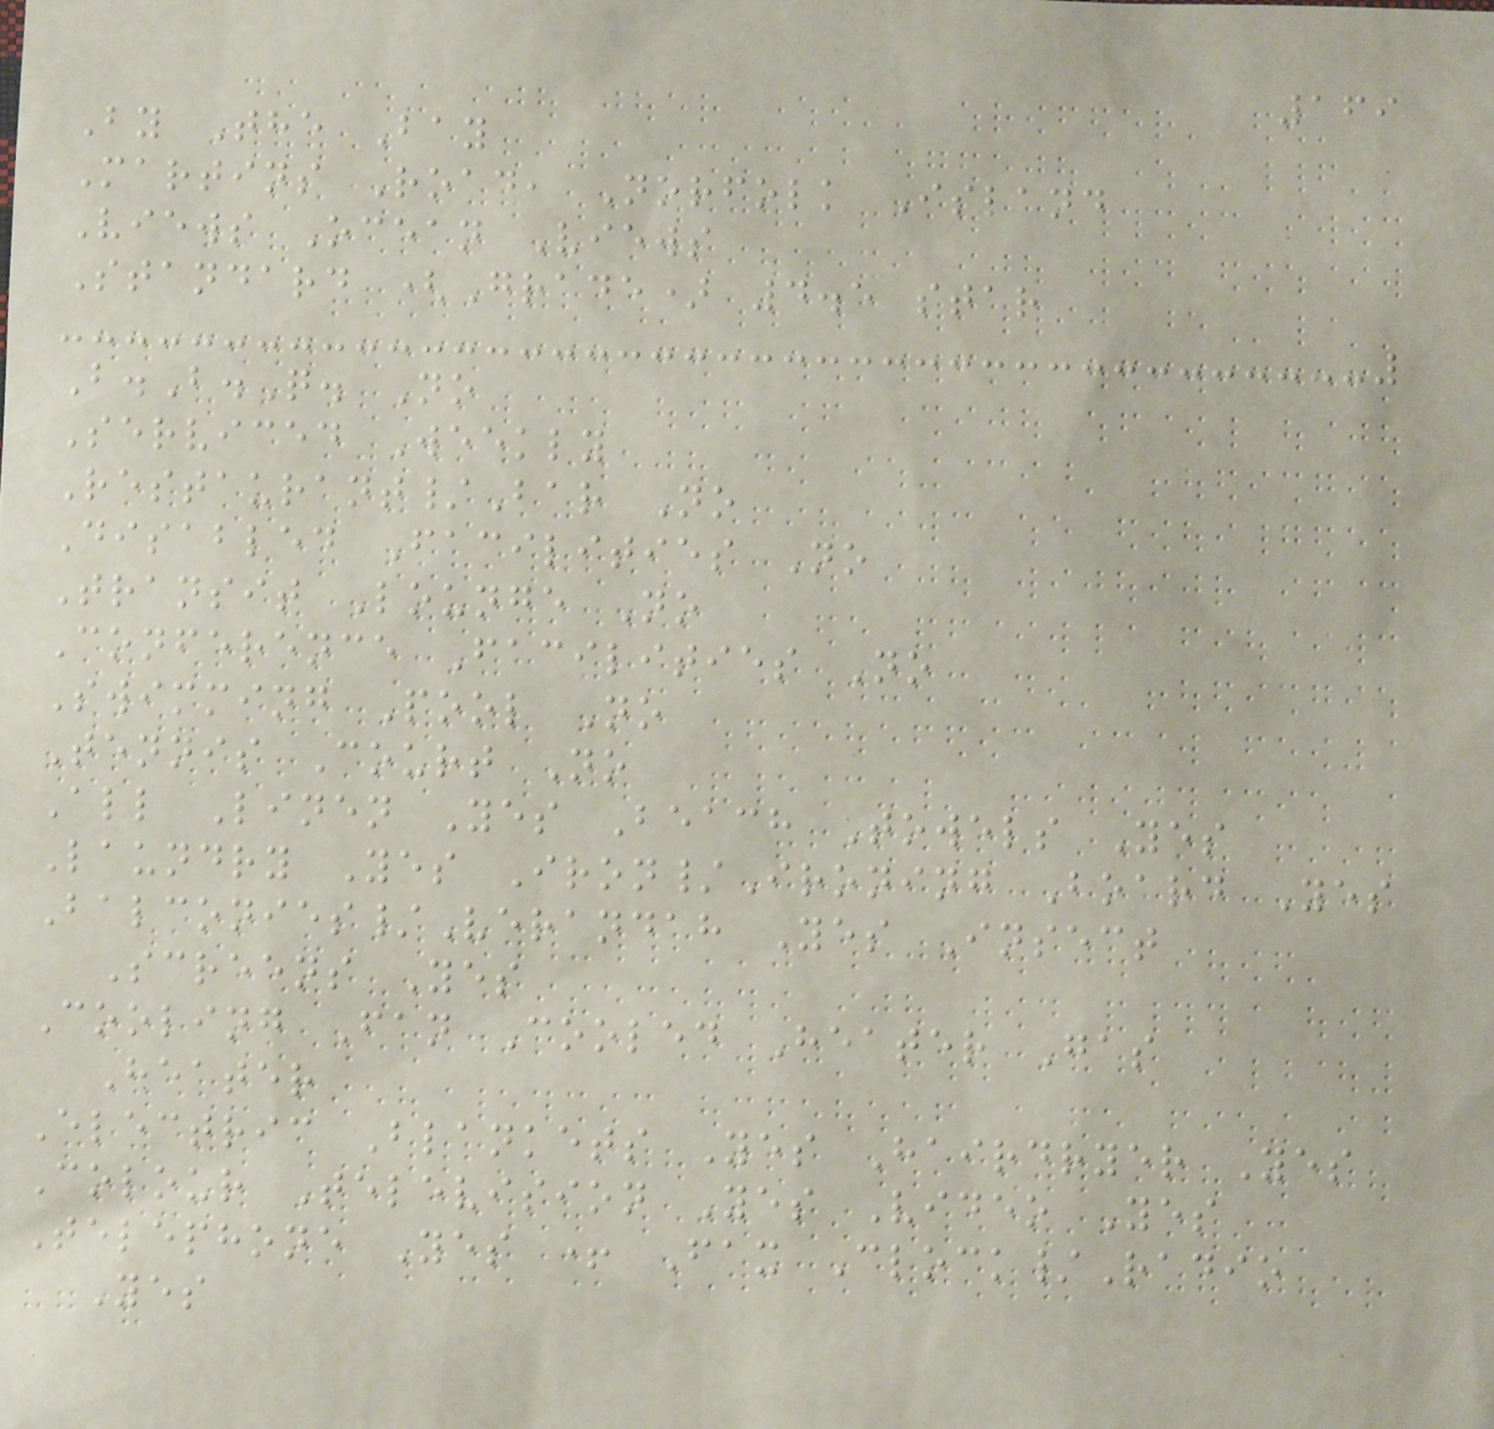169
By The Bay
Martins Road, Norfolk Island
Views Ocean Views
Standard (Grade) 4.5 star
B.B.Q. No
Serviced Weekly
Restaurant/Bar No
Disabled Facilities No
Transit Lounge No
Conference Facilities No
Swimming Pool No
Tennis Court No
All Linen Yes Beach Towels Yes
Laundry Yes Iron/Ironing Board Yes
Balconies/Verandah Yes Insect
Screens Yes
Cooling Fan Cooled Heater Gas
Heater
Electric Blankets Yes Hairdryer Yes
Colour Television Yes Video Yes
Telephone Yes + Fax Clock/Radio
Yes
